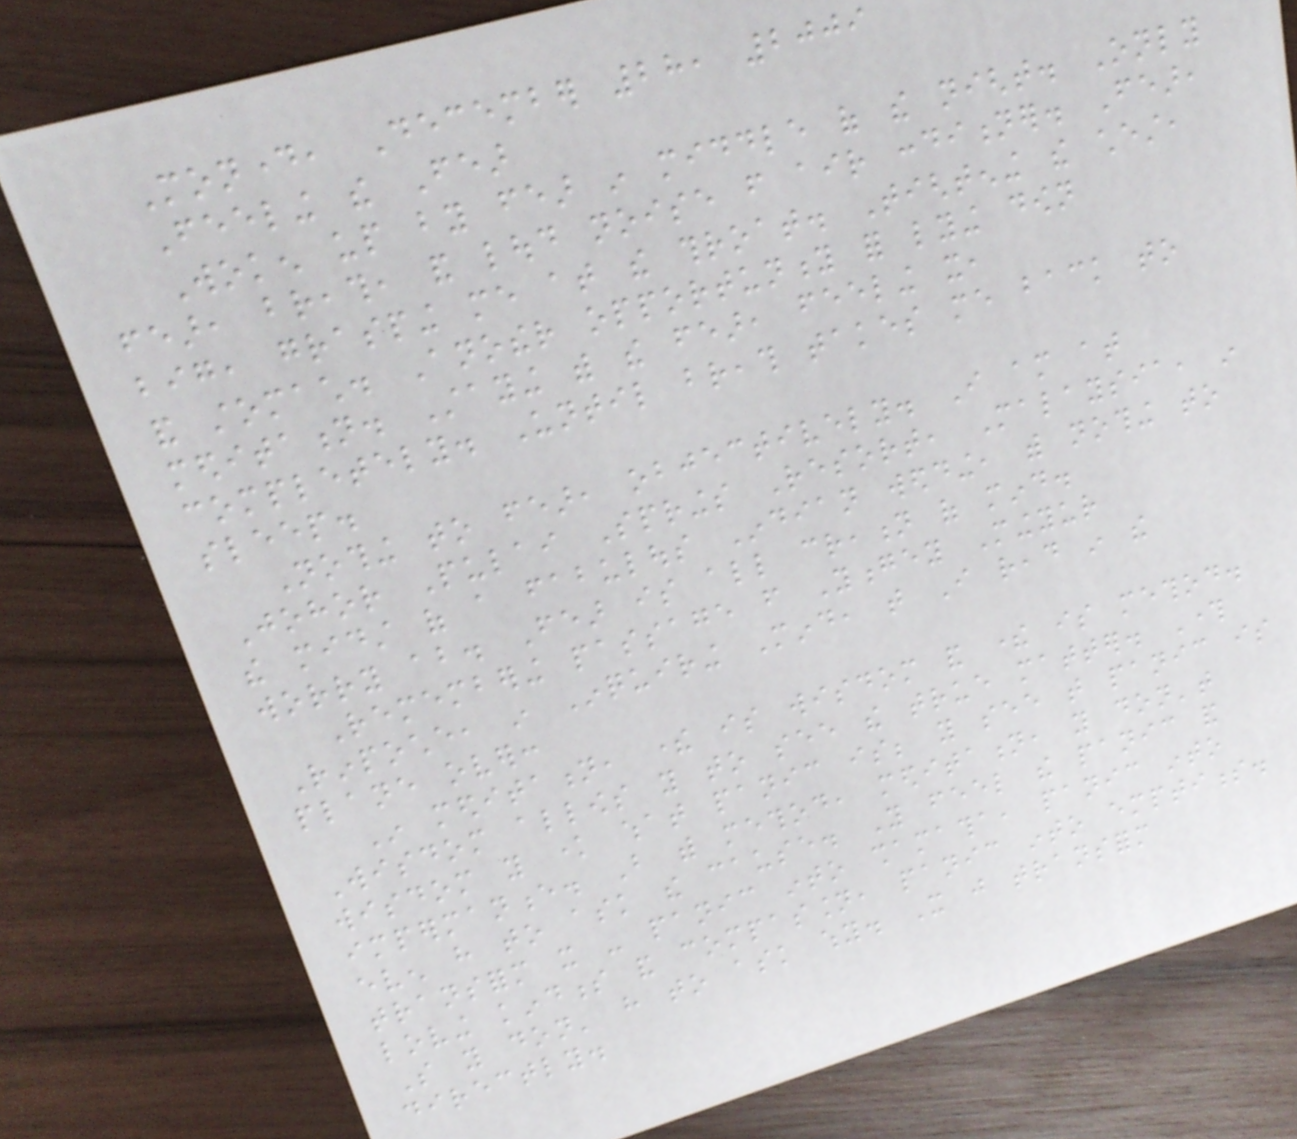Monday, December 28, 2009
Feeling the Fear
Woken up by fear in middle of the night. Only
fear, breath, and loud noise from air conditioner. Fear,
big, grasping me at the throat. Tightening the chest,
and stomach. Another opportunity for lying down
meditation. Staying with the fear, feeling it,
completely. Until breath takes me back to
sleep.
Nothing to fear, objectively. I am at
Johor Pulai Springs Resort, Malaysia, in
the midst of a fabulous Indian wedding, with nothing to
worry about. Fear is all creation of mind.
Remembering passage from Yongey Mingyur
Rinpoche, in Inquiring Mind, that I read in the
plane over:
In meditation, there is wisdom and there is method.
Wisdom allows you to see the true matter. Through
wisdom you know what panic is; you see that panic is
impermanence. But with method, meditation, you don't
even have to ask the cause. You feel the panic and
transform it - panic into shamatha, panic into
loving kindness and compassion, panic into emptiness.
So you don' have to ask why. It just transform
directly.
